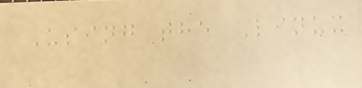Using the Linux
